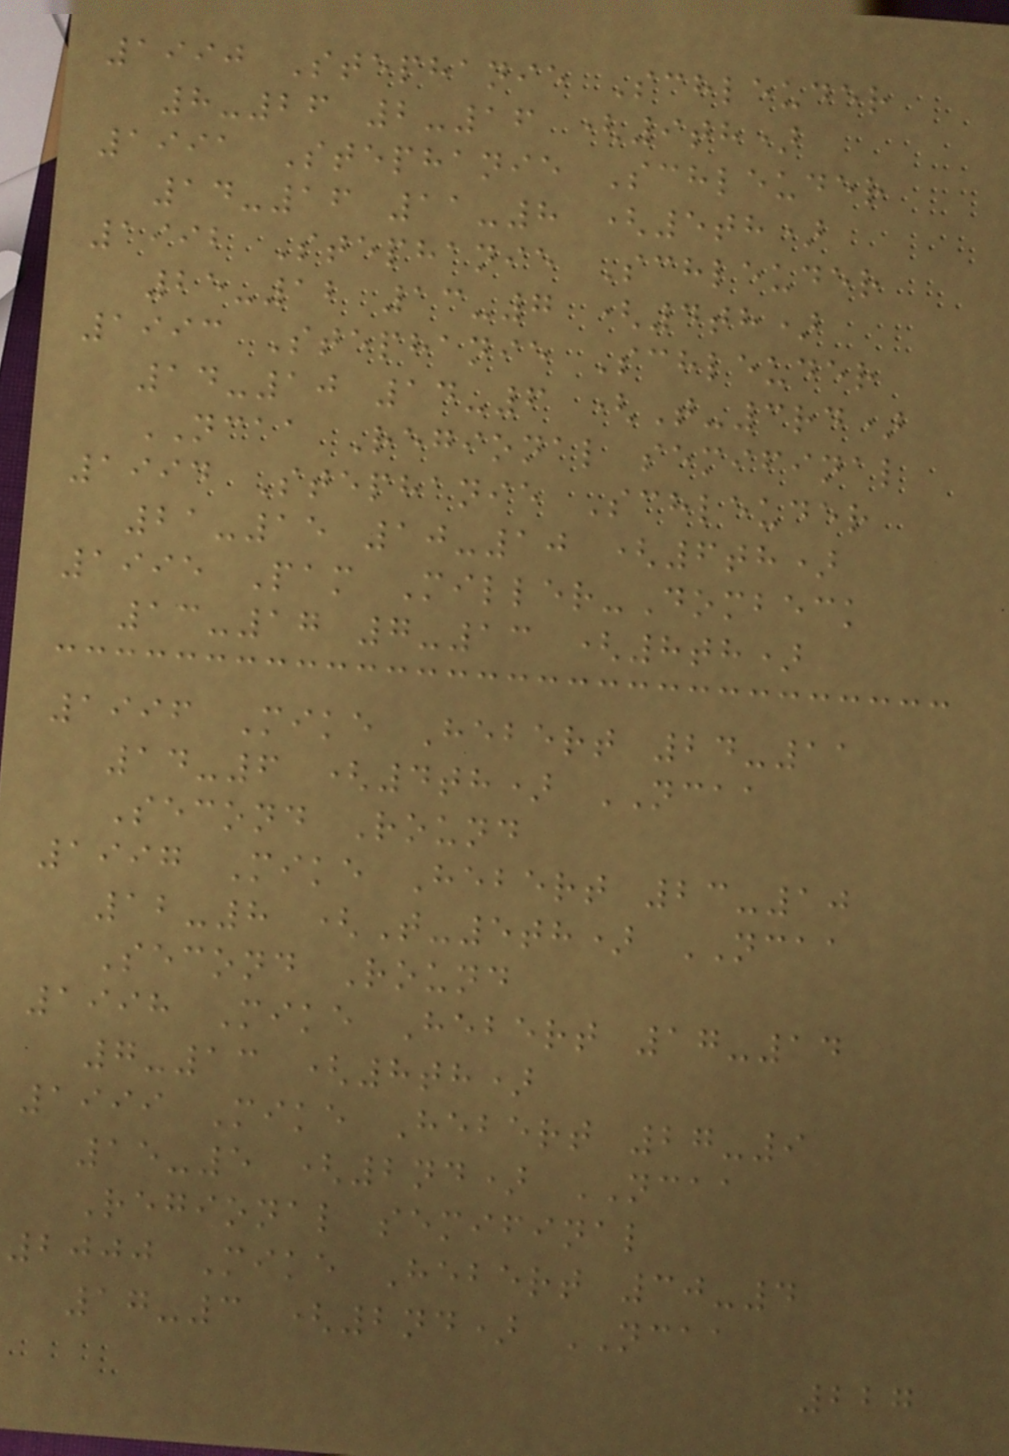1990 Stephanie Schleuder
8-26 2-16 (9th)
1991 Stephanie Schleuder
14-16 11-8 (5th)
1992 Stephanie Schleuder
25-12 13-7 (4th)
1993 Stephanie Schleuder
14-10 14-6 (T-3rd)
NCAA Regional semifinal
1994 Stephanie Schleuder
21-15 10-10 (6th)
1995 Pam Miller-Dombeck
13-17 7-13 (8th)
1996 Mike Hebert 24-11
14-6 (4th) NCAA
Second Round
1997 Mike Hebert 23-10
12-8 (T-5th) NCAA
Second Round
1998 Mike Hebert 17-14
7-13 (8th)
1999 Mike Hebert 27-9
15-5 (2nd) NCAA
Regional semifinal
2000 Mike Hebert 30-4
17-3 (2nd) NCAA
227
